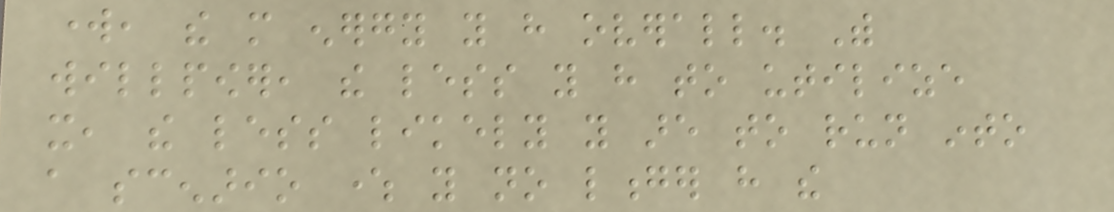work, the more energy you have overall. With
willpower, the less you have to utilize
it, the less likely you are to run into
a scenario where you no longer have the
